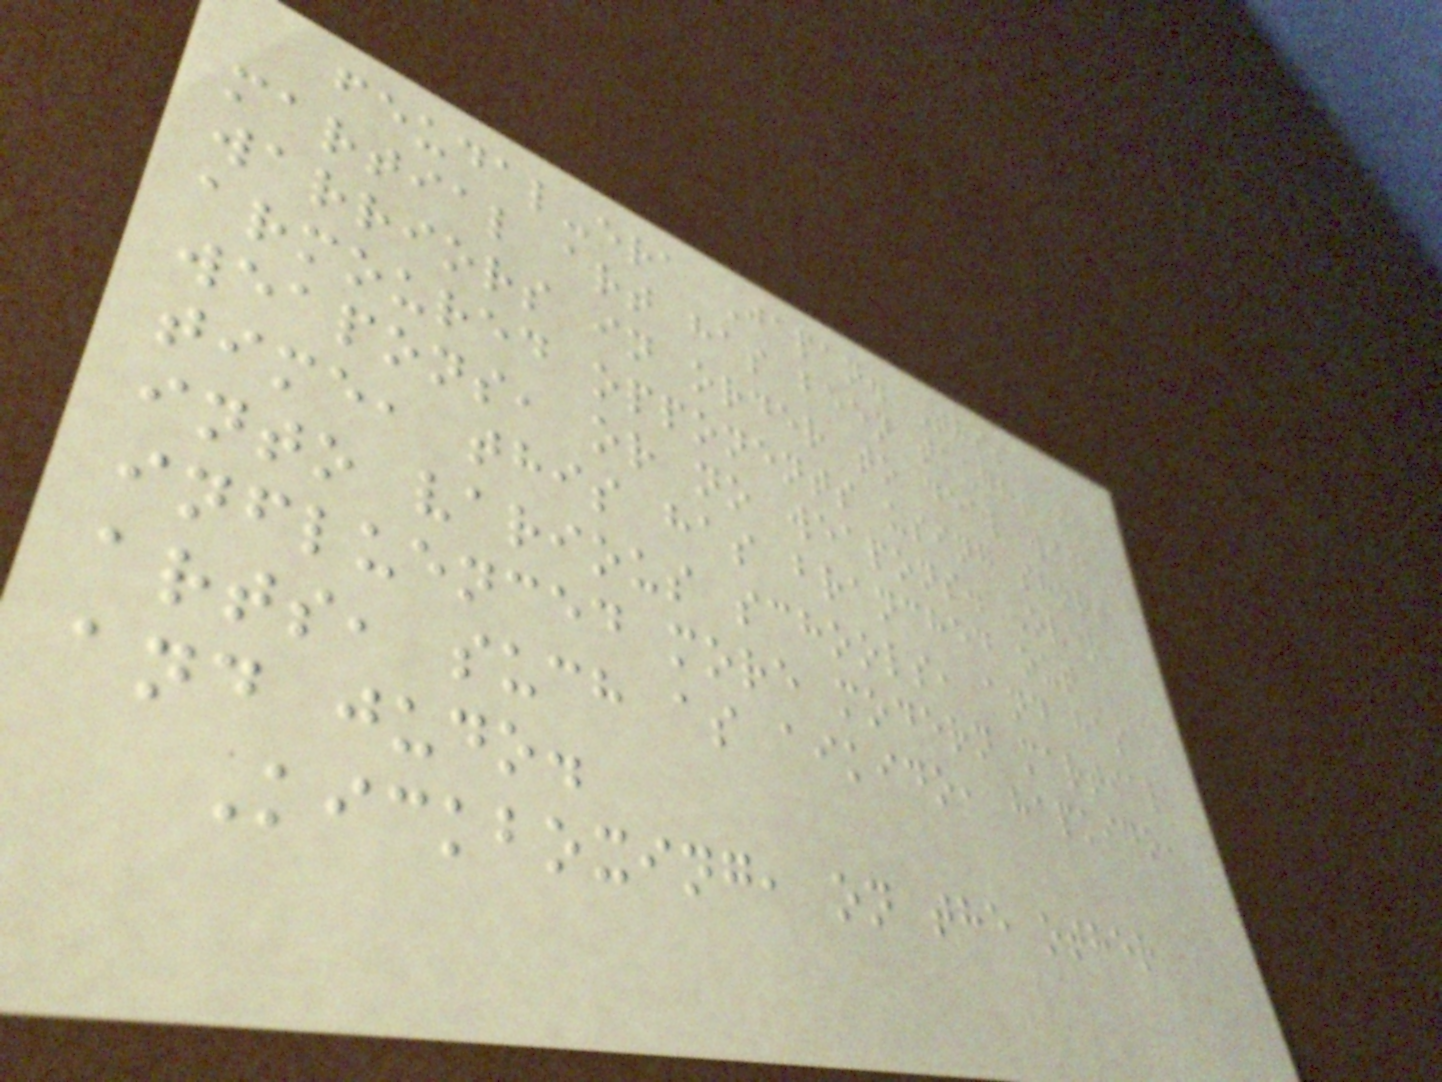feudal-era Japan. This
martial art has been taught to
warriors in order to deal with
armoured opponents using short
weapons, or no weapons. Over
time, this has branched out
into various schools, and has
influenced more modern martial
arts, such as aikido, hapkido,
and judo.
Kickboxing, on the other
